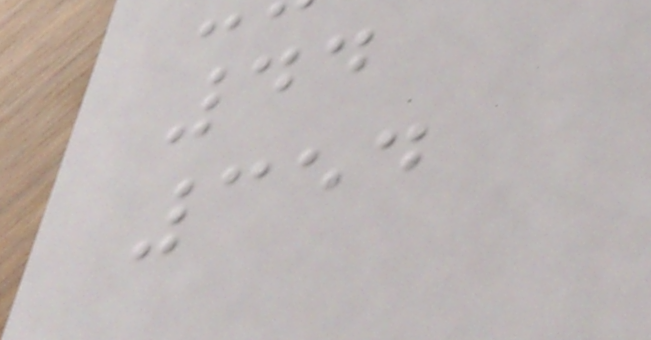44
354
